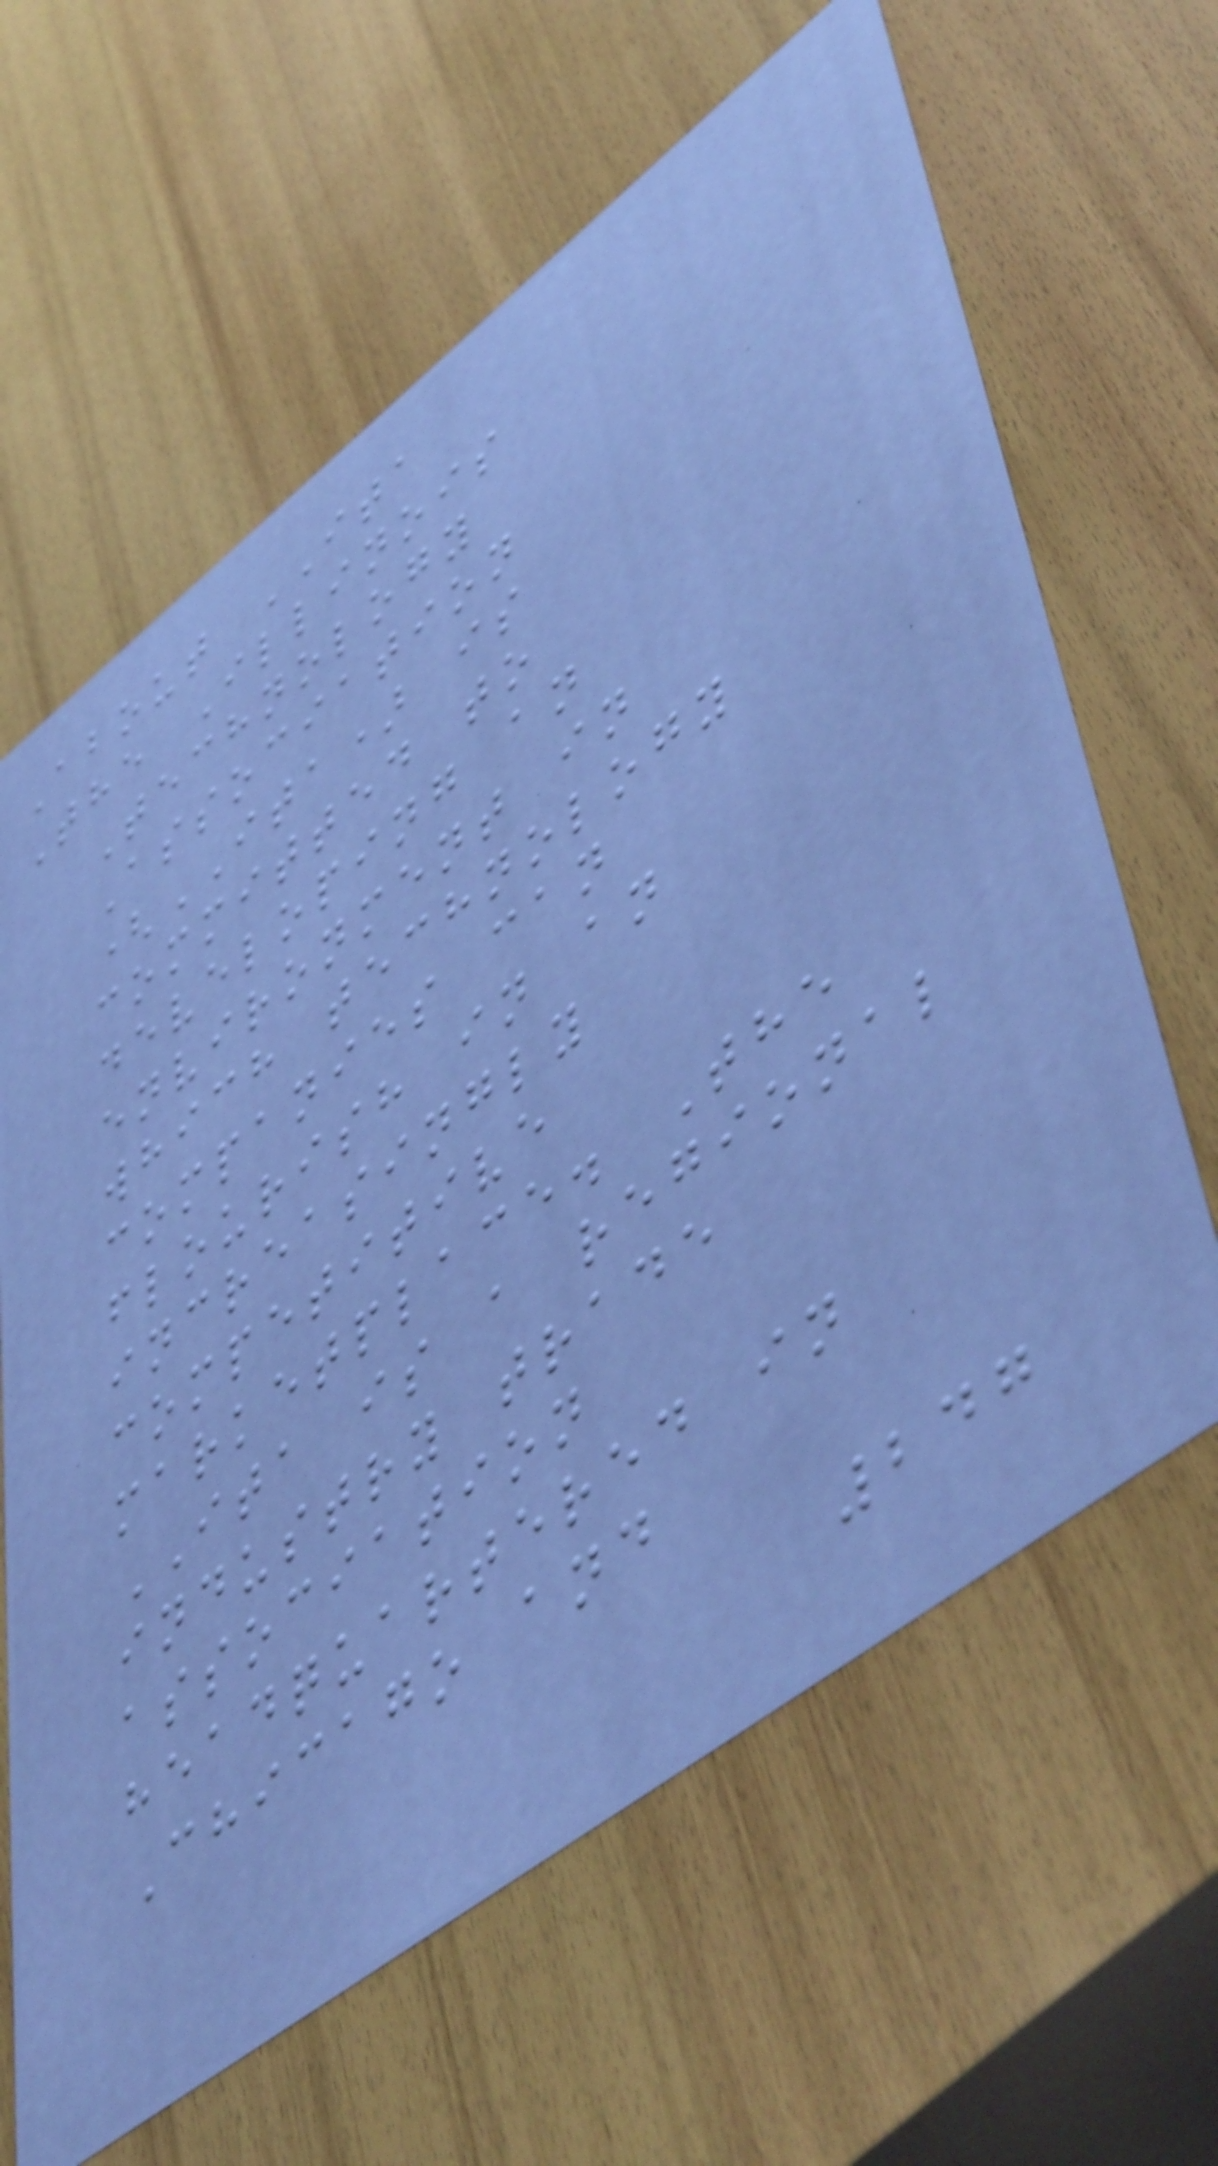About ITA
The Illinois
Technology
Association
(ITA) is
committed to
developing an
environment in
which technology
companies can
flourish in an
increasingly
competitive
marketplace. The
ITA is a regional
industry trade
association
headquartered in
Chicago and
247
